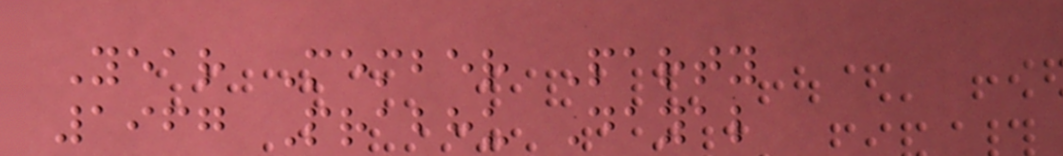Year Member Party
1967 Prabhu Dayal
